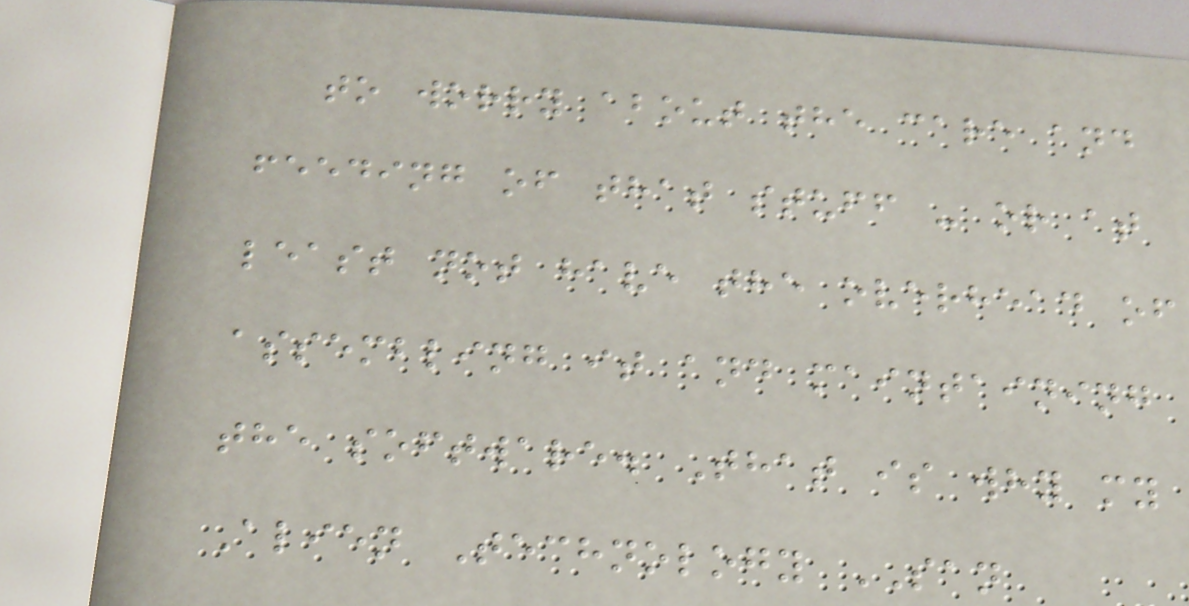to worry about the care and
feeding of that stuff - or at
least not have the overhead of
assembling it and maintaining
the software. That is why my
Alien Technology SAN
